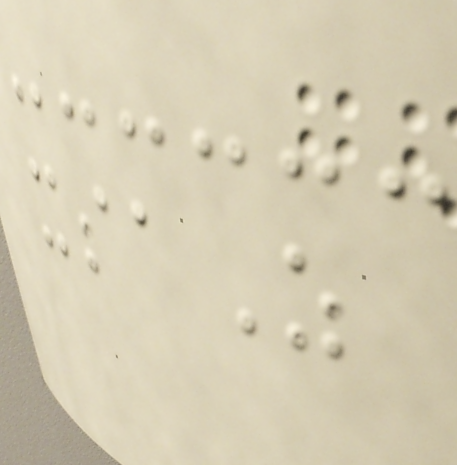xsaZ
